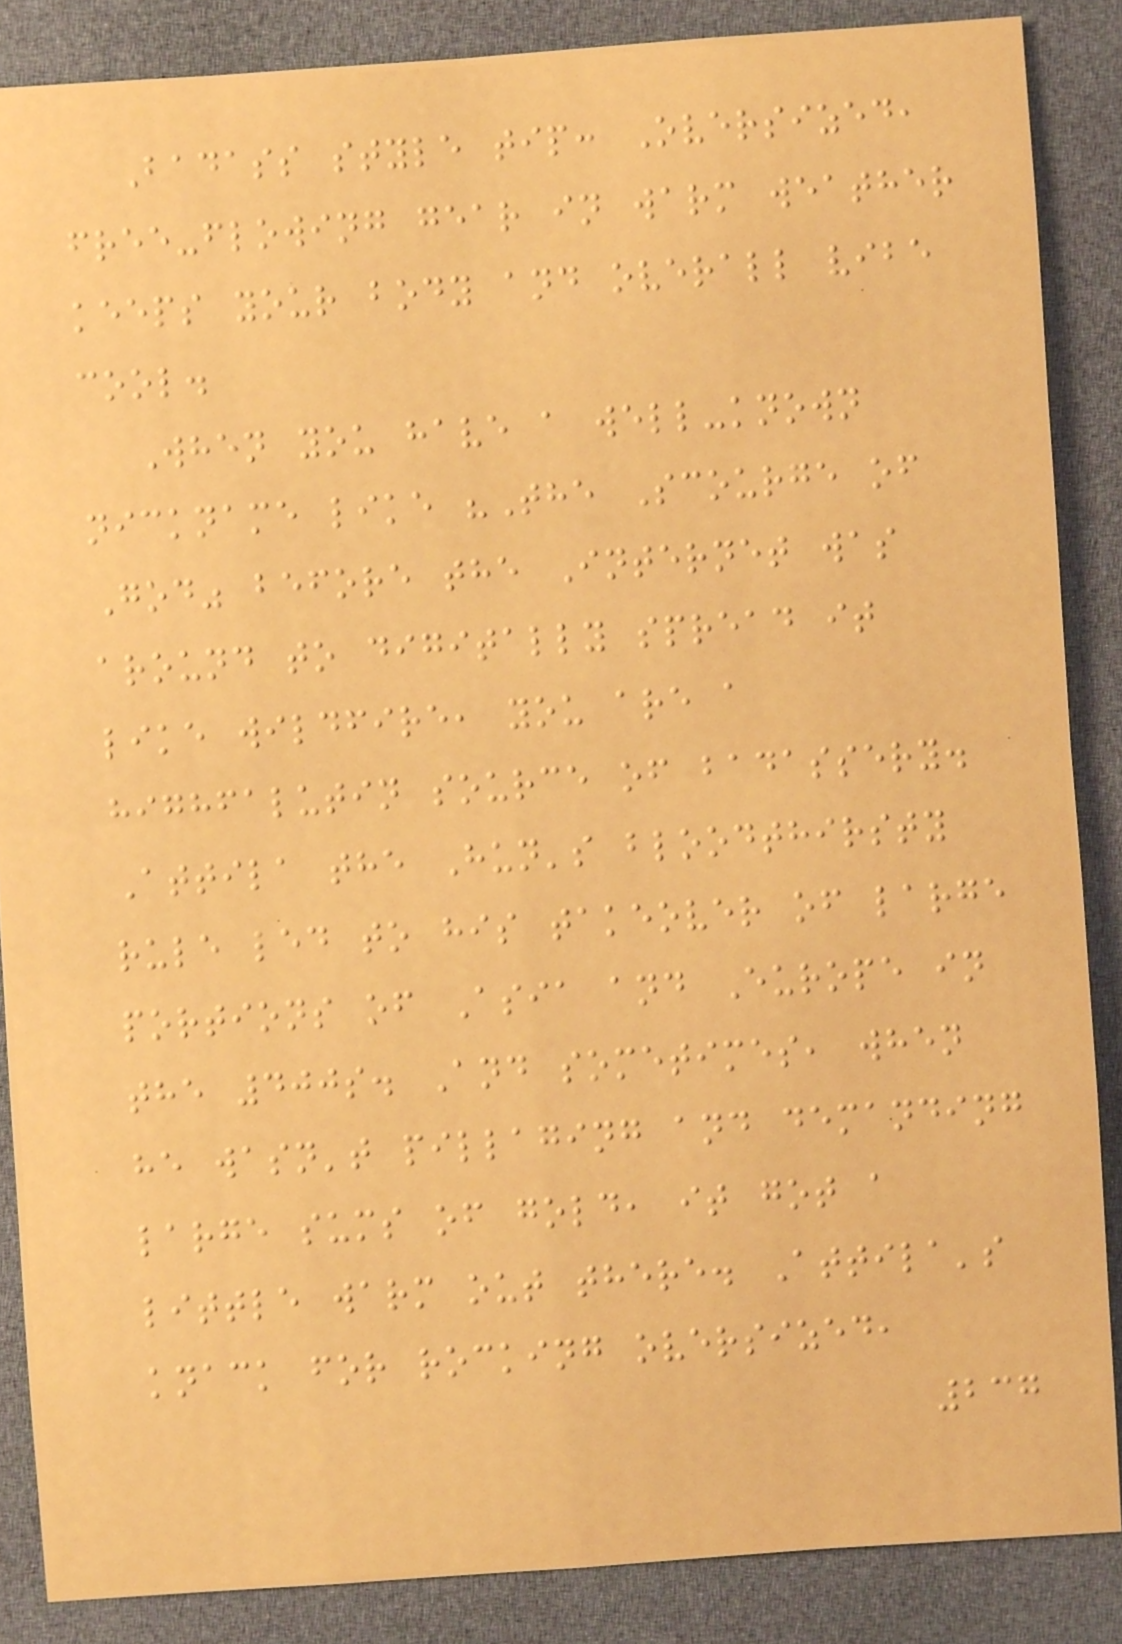Badass style tip: Oversized,
free-flowing gear in warm weather
keeps your body and overall vibe
cool.
When you have a well-known
nickname like "The Scourge of
God" before the Internet was
around to digitally spread it
like wildfire, you are a
highfalutin source of badassery.
Attila the Hun's bloodthirsty
rule led to his takeover of large
portions of Asia and Europe in
the 400s. And sometimes, when
he wasn't pillaging and demanding
large sums of gold, it got a
little warm out there. Attila's
knack for rocking oversized,
237
